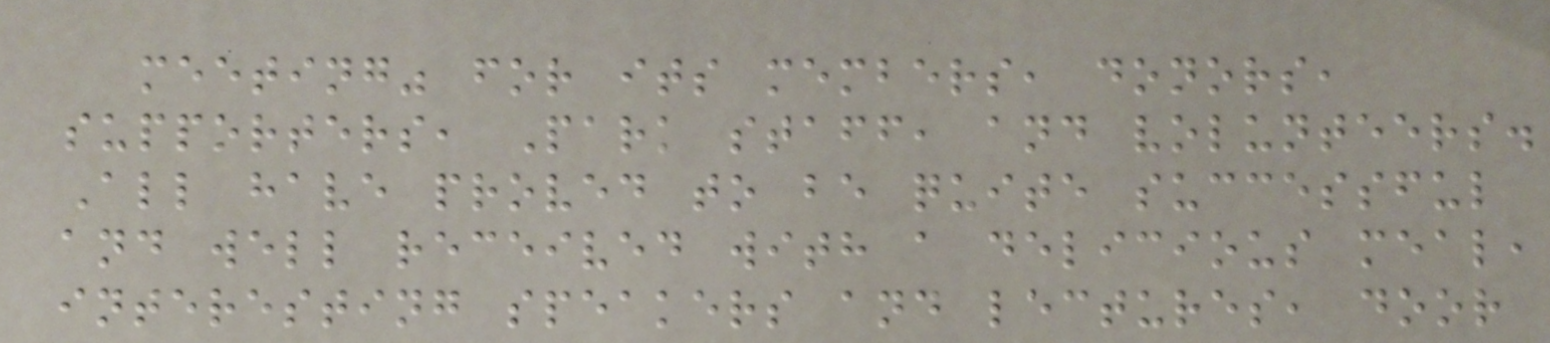meeting" for its members, donors,
supporters, Park staff, and volunteers.
All have proved to be quite successful
and well received with a delicious meal,
interesting speakers and lectures, door
